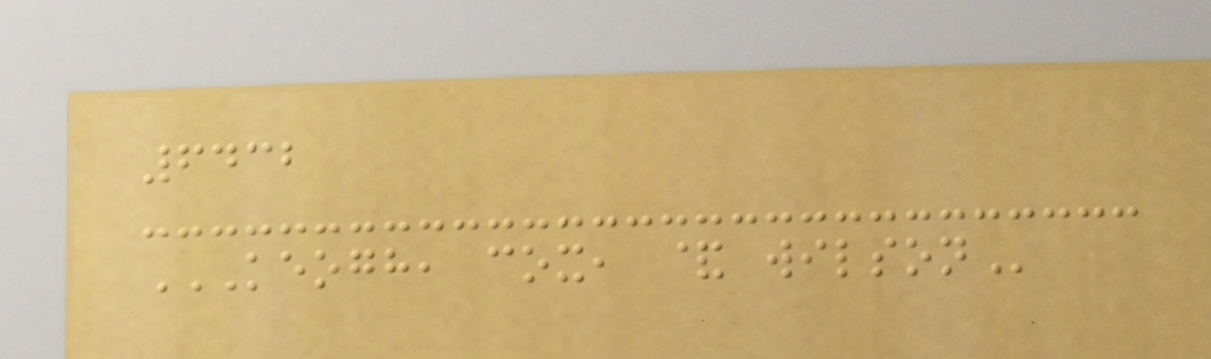6432
KEOGH, COX, & WILSON
